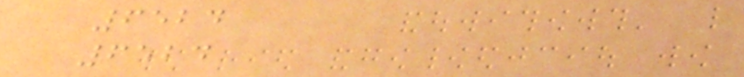6524
6524
